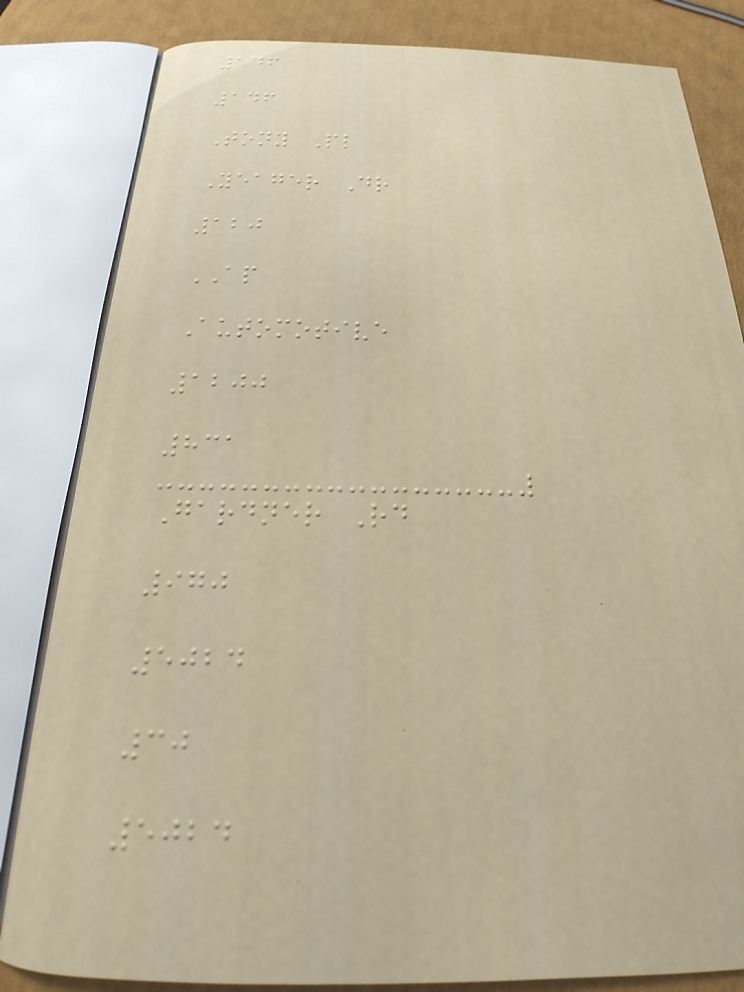146
146
Tony Pl
Yeager Dr
120
AP
Automotive
1200
831
Gardner Rd
970
5024
30
5024
